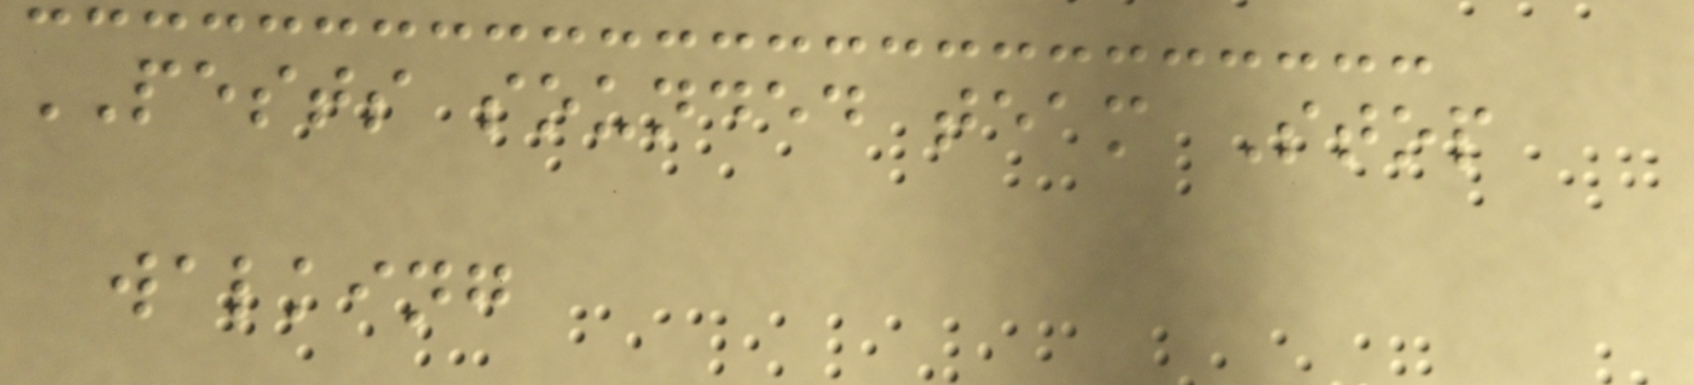PESTS sounded team Stop
walking
